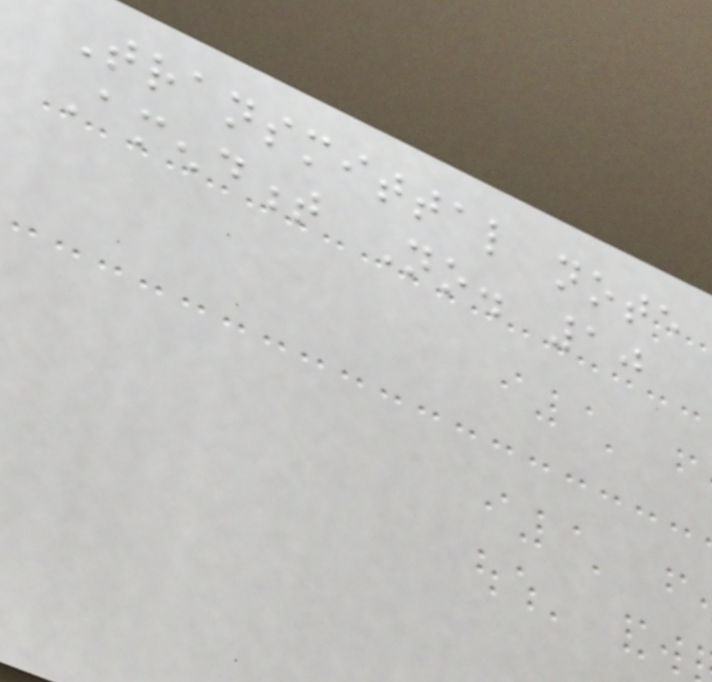Transmittal note
Amendment No. 10
